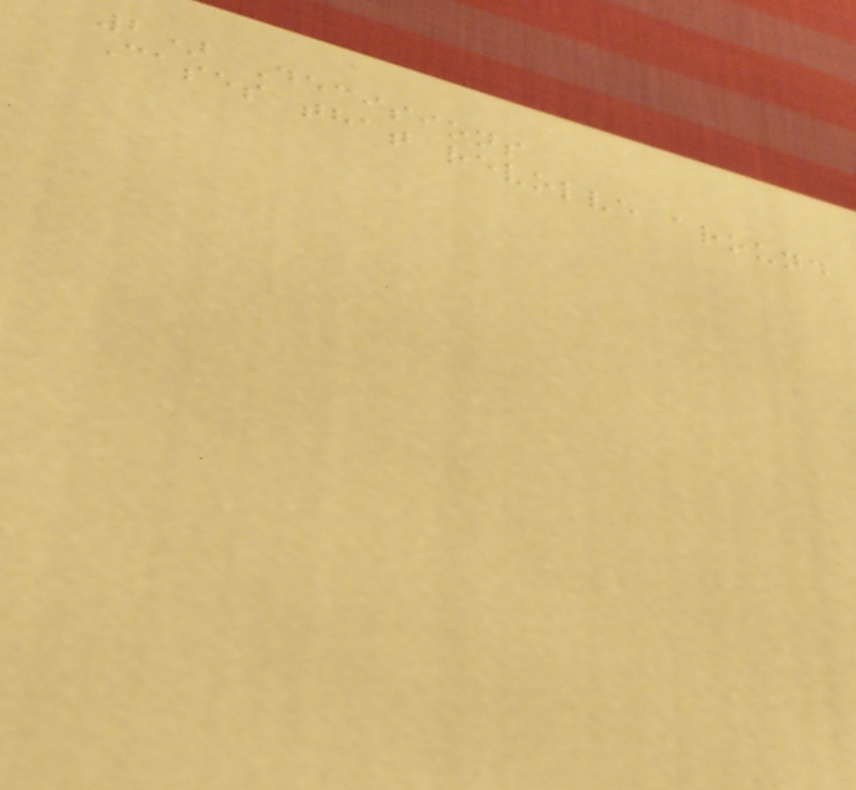2) Decisions
Cases that revolve around
